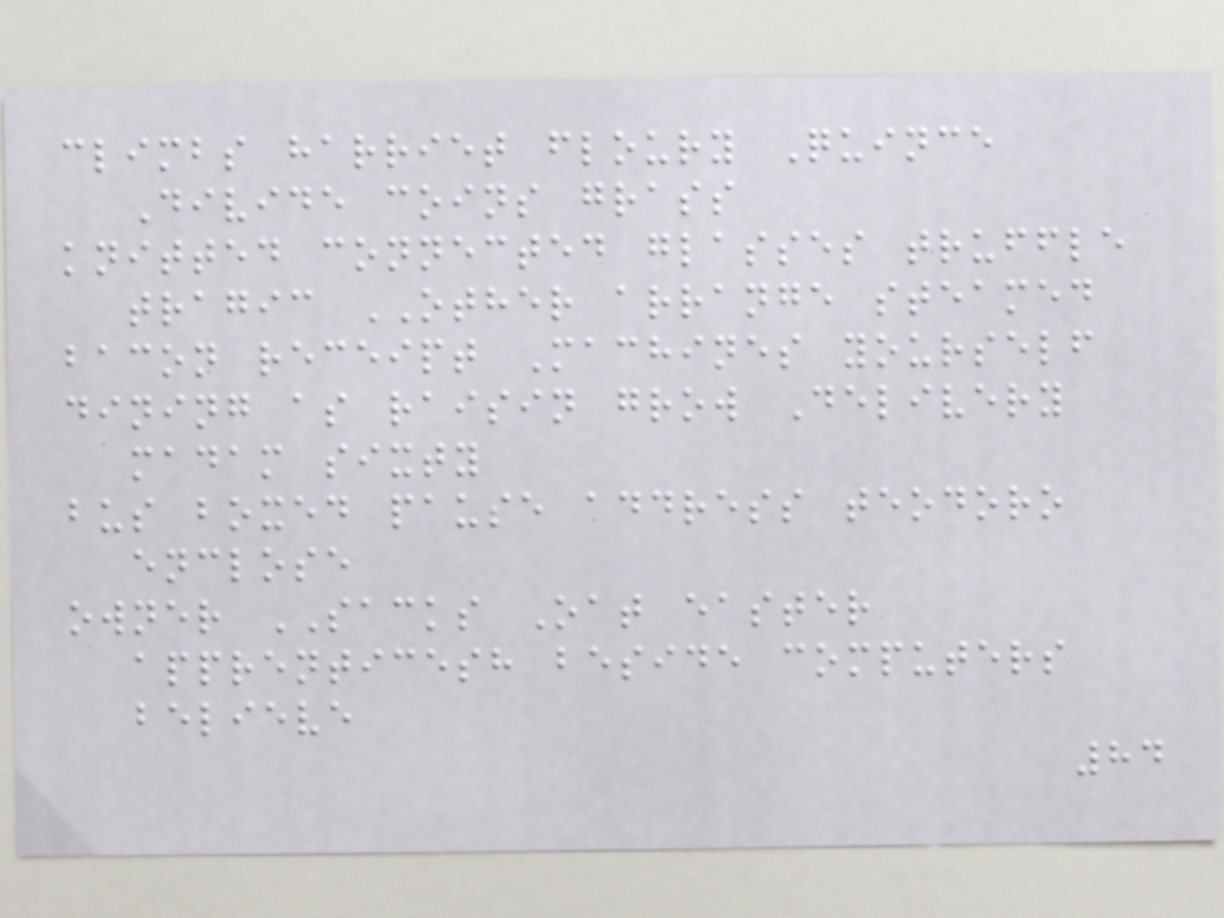climbs harriet floury Quince
Divide coins grass
knitted connected glasses truffle
tragic OTHER arrange steamed
bacon receipt Machines yourself
dining as raisin grow Delivery
madam sixty
bus boxed pause address teodoro
enclose
owner SACKS Oat easter
apprenticesh beside computers
believe
84
